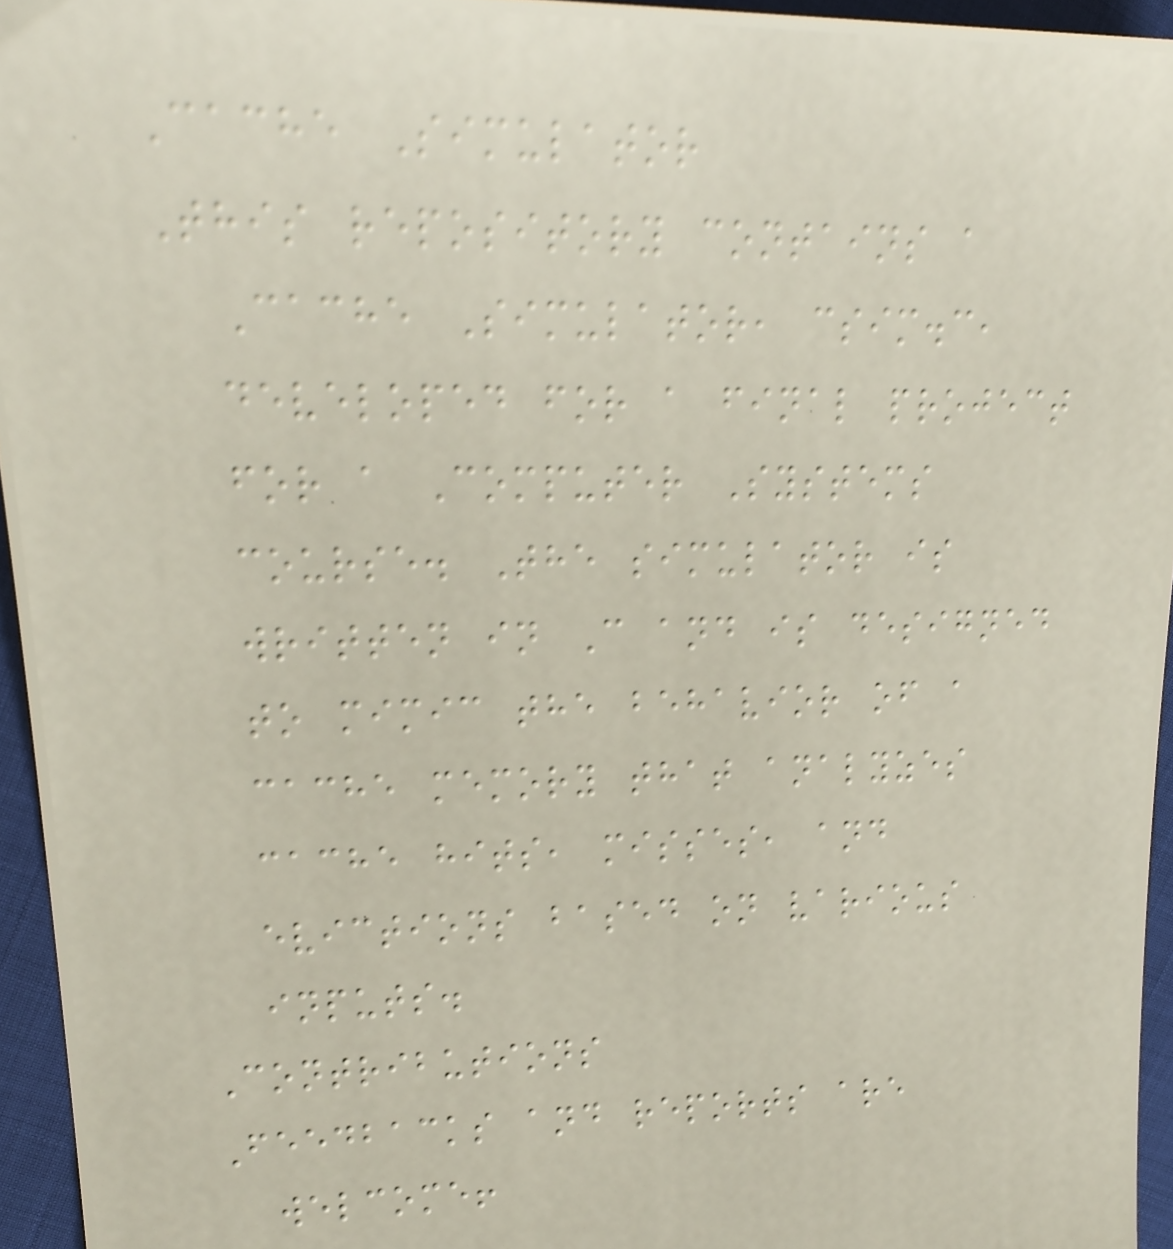Cache Simulator
This repository contains a
Cache Simulator, csim.c,
developed for a final project
for a Computer Systems
course. The simulator is
written in C and is designed
to mimic the behavior of a
cache memory that analyzes
cache hits, misses, and
evictions based on various
inputs.
Contributions
Feedbacks and reports are
welcome!
